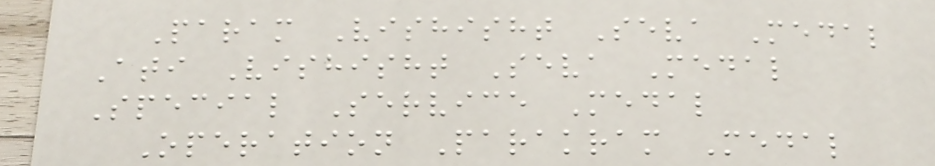Param Vishisht Seva Medal
Ati Vishisht Seva Medal
Special Service Medal
Operation Parakram Medal
